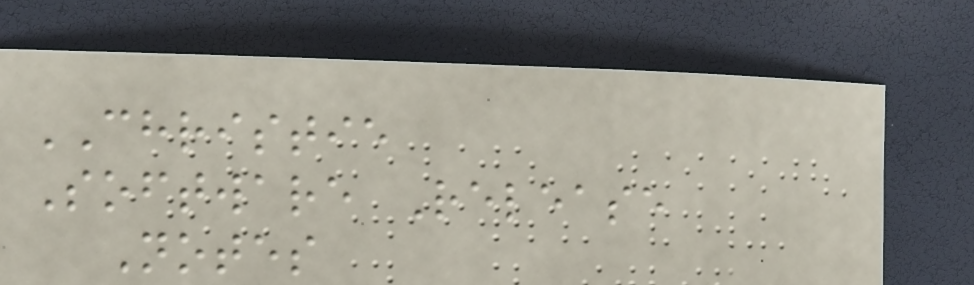CHRISTIE
Software Release
Notes
